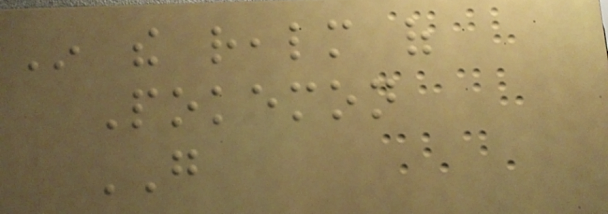In the realm of
Pokemon
GO
